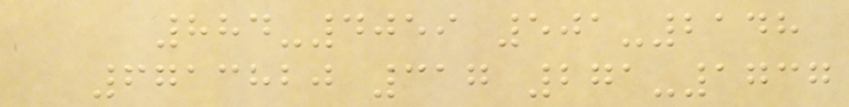884-4059 501-2148
6713820 317 271-1737
